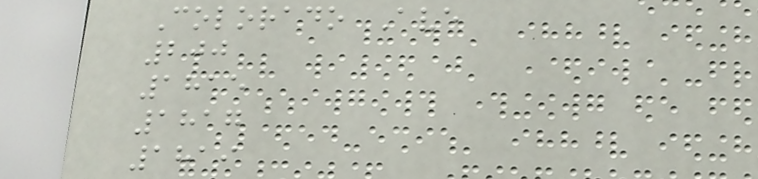Colorado Ave
200
1815
1817
1819
